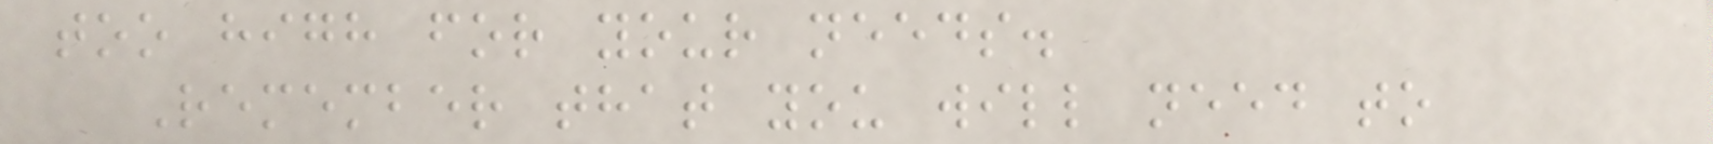too high for your needs.
Remember that you will need to
